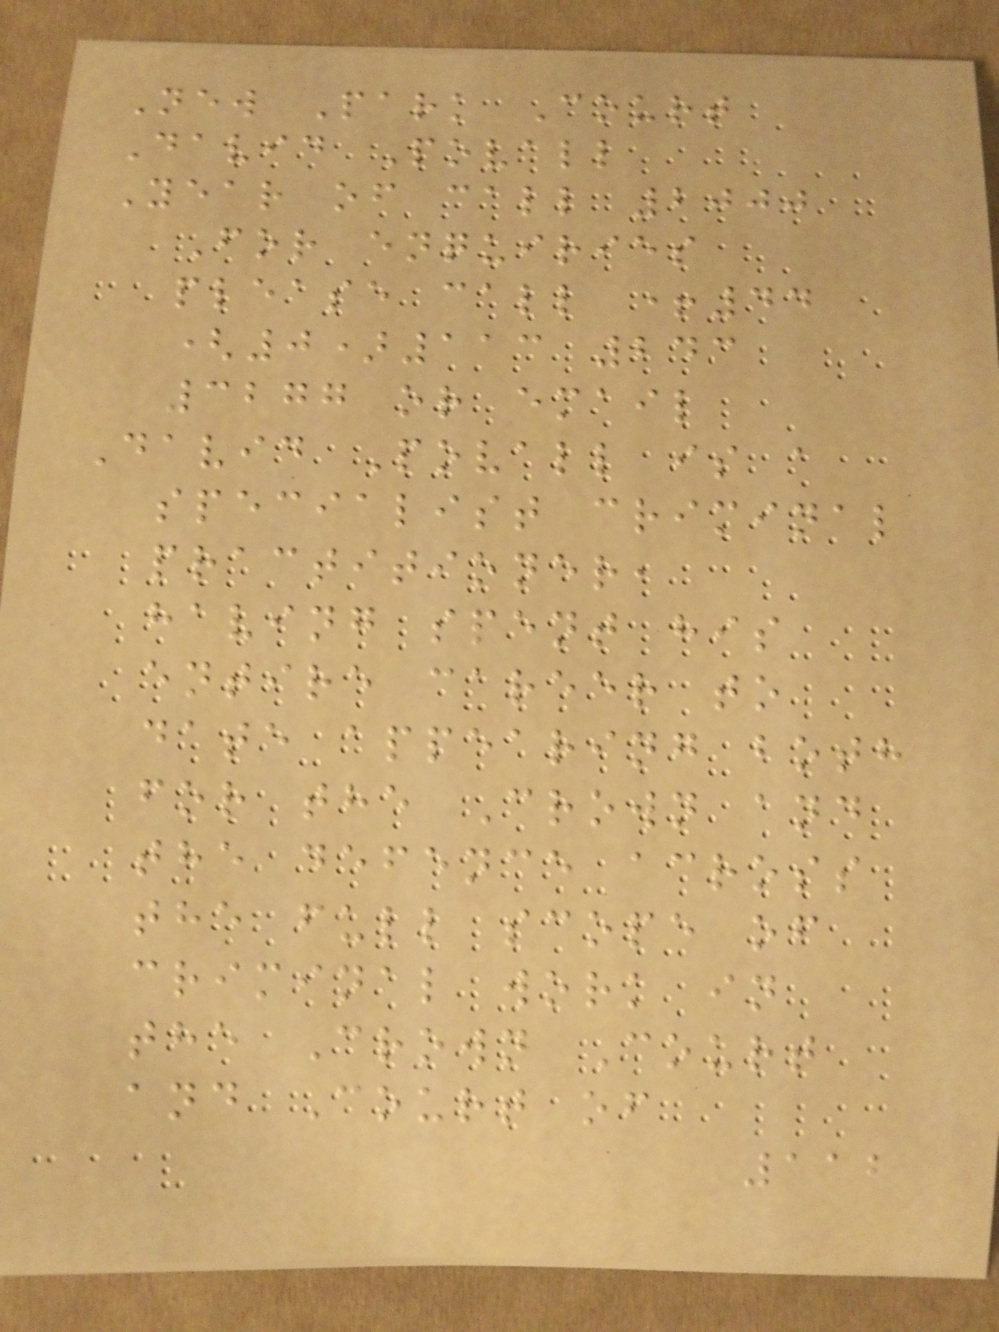New Park Court
David Povall
Year of call 2000
For enquiries
please call +44
(0)113 243
3277 or email
David Povall is a
specialist criminal
practitioner,
having spent his
entire career to
date appearing both
for the Crown and
the defence across
the full scope of
criminal work in
the Crown Court
and Court of
112
